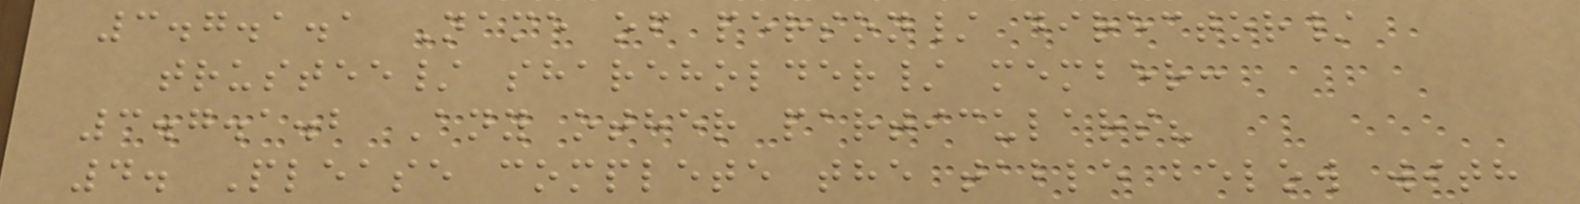3.7.1.1 Name of person/ director/
trustee/ shareholder/ member:
3.7.1.2 Any other particulars?
4. Please complete the table below with
